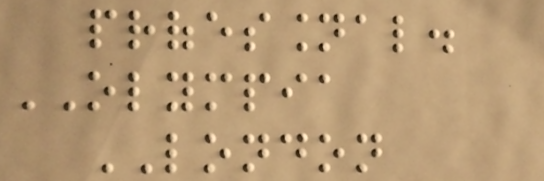professional.
OLYMPIA
LONDON
